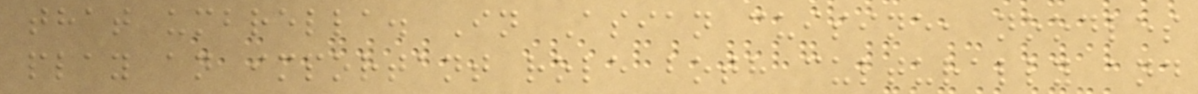that umbrella. In Asian cuisine, noodles
play an important role both culturally and
